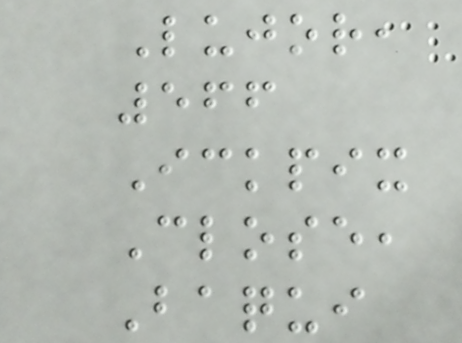Lujor,
566
Ickpix
Close,
Baqui
